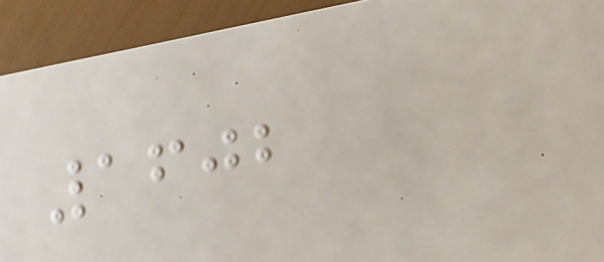1602
